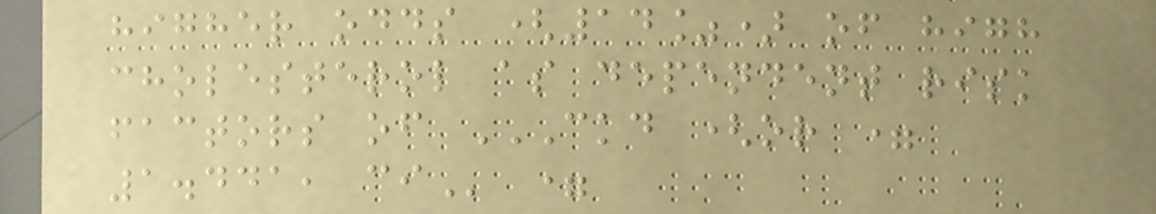higher odds (14%) of high
cholesterol as dependent risk
factors of CKD (OR =
1.441, CI =
